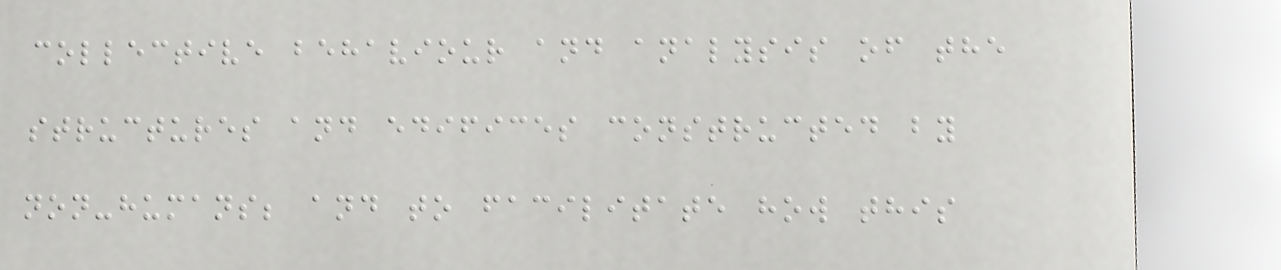collective behaviour and analysis of the
structures and edifices constructed by
non-humans; and to facilitate how this
